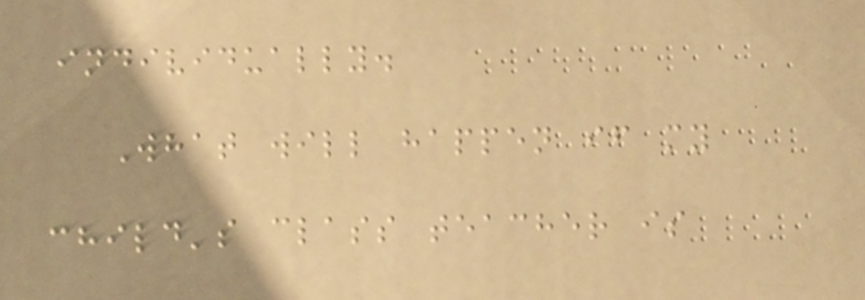individually.
What will happen if my
child's class teacher is
